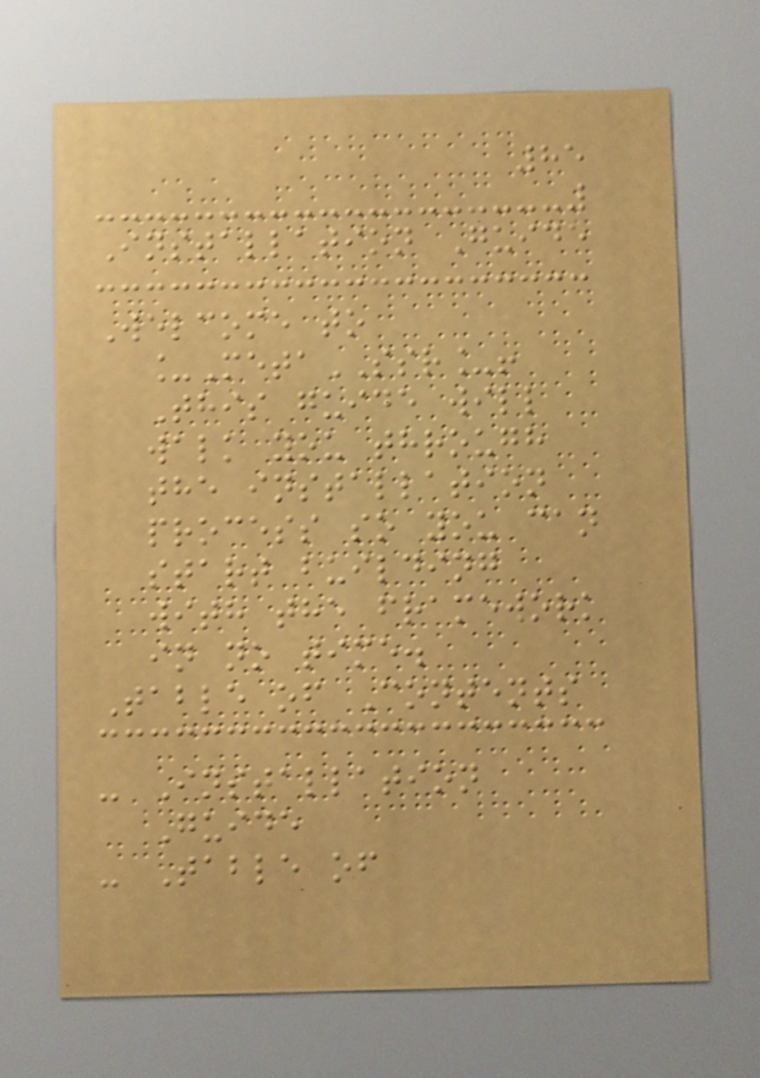85
Installation Guide
Welcome to
_MetaSSR_!
This guide will
walk you through
the installation
process so you can
start building
with the framework
in no time.
Table of Contents
- Installation
Guide
- Table of
